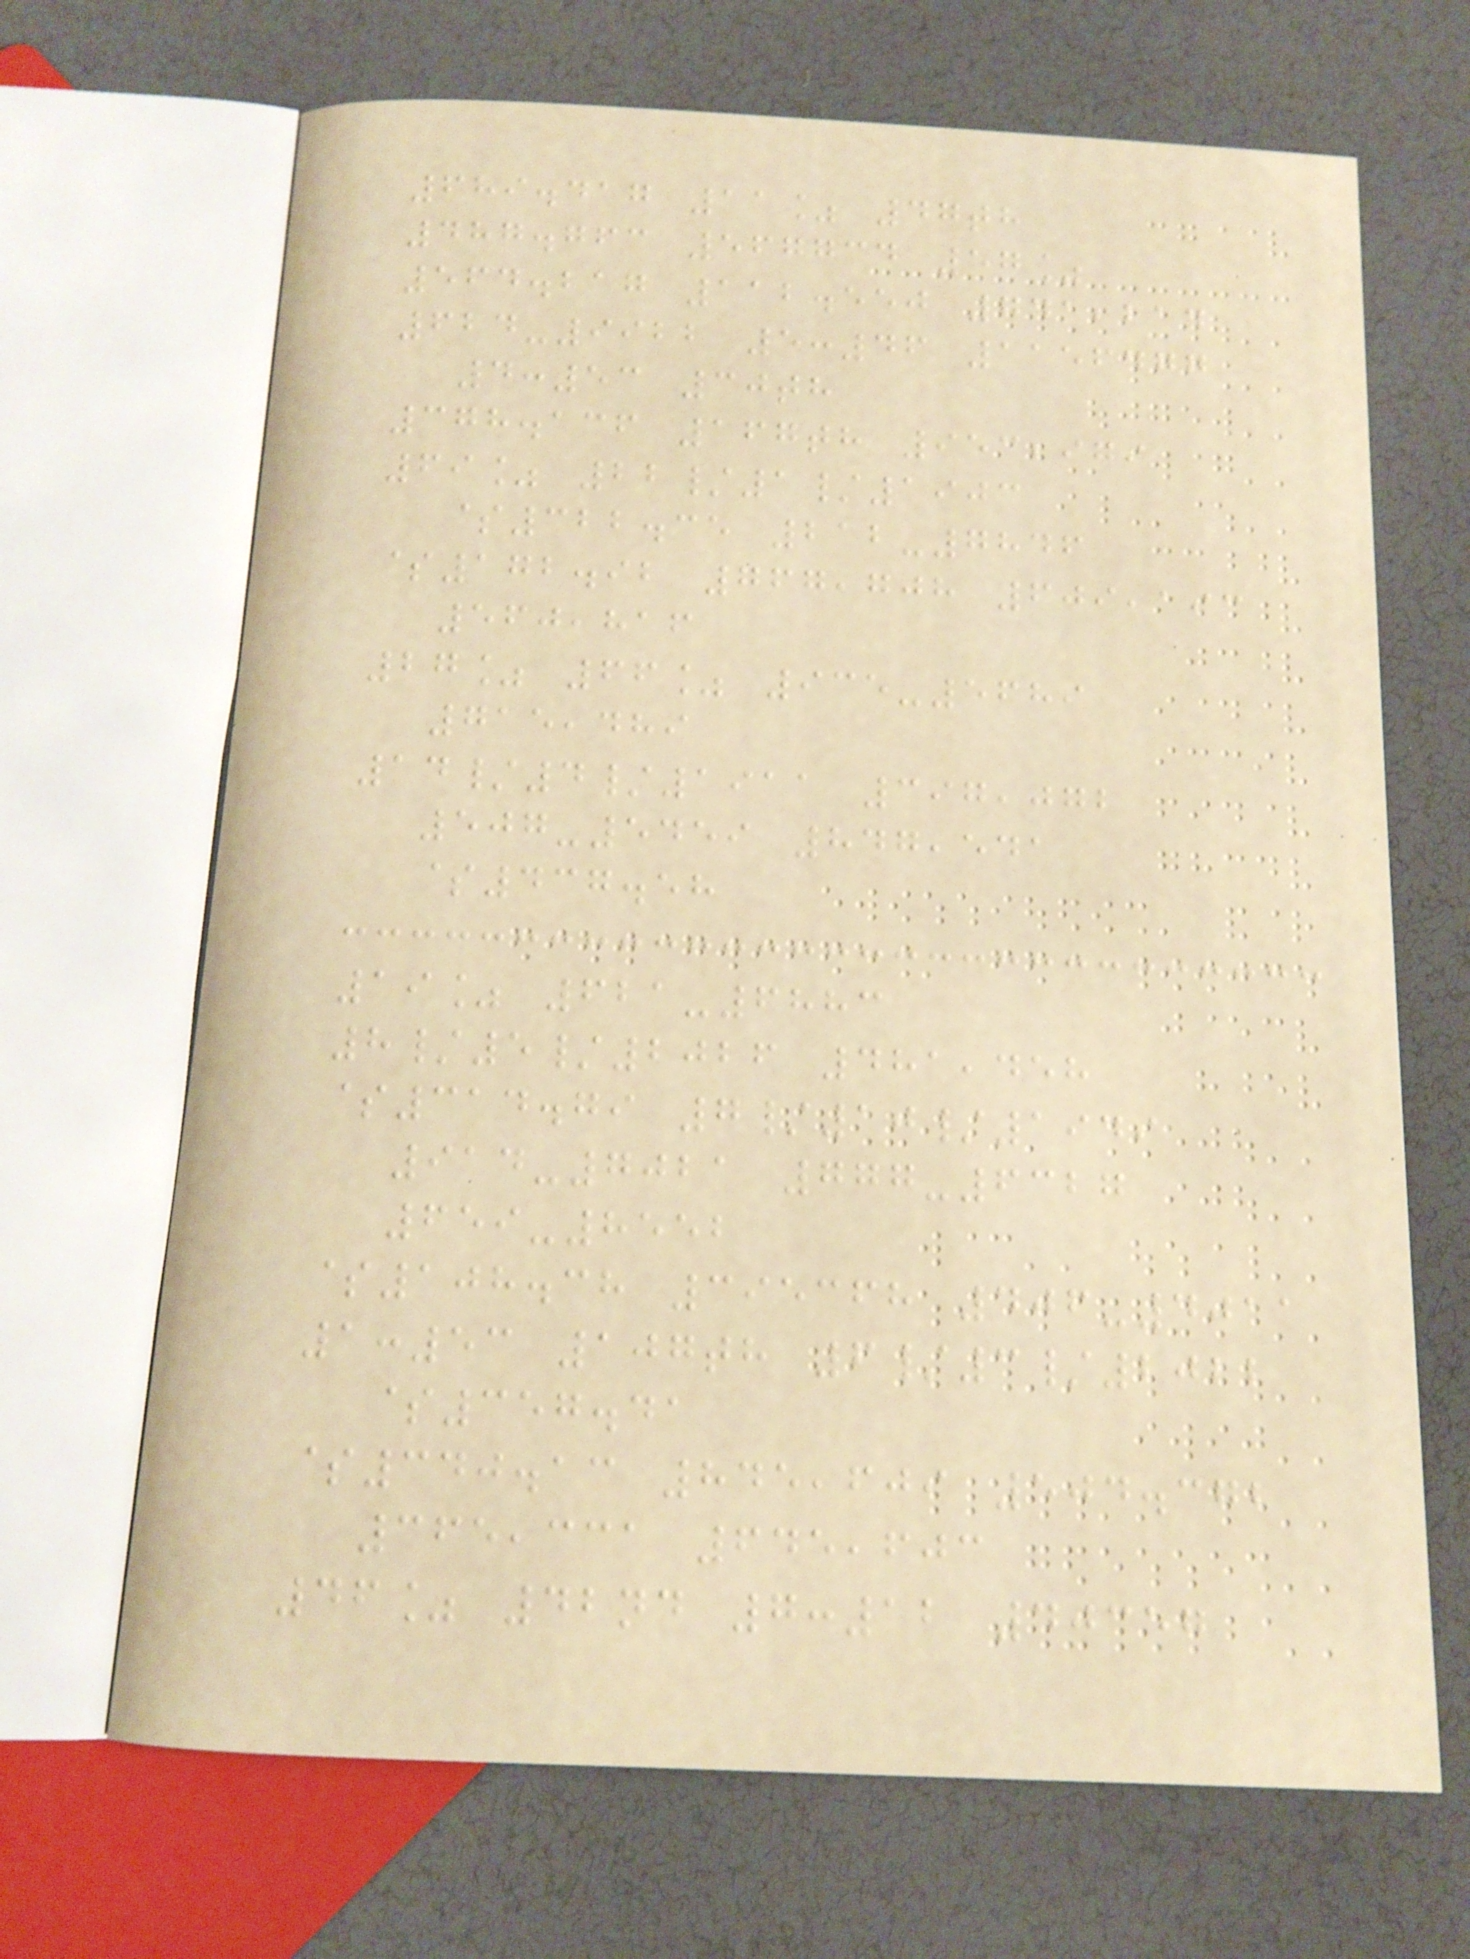689.417 11% 47th
487.763 567734 57%
564.217 112.550 741,214
624-9922 5:46 1156477
4:53 30th
378.136 167th 953,979
69% 22/1/1903
$322.35 212-7846
$172.92 767,708 609,193
560,816
27% 66% 935-5689
715,489
14/4/1911 397,072
507-5459 847,541
$437.58
19% 621-6883
8/5/2026 481,458
$314.79 7/10/1949
914-7021 777-6327
659-8552
$108.38 395368 406-4011
1:53 107th 6/3/2022
$357.41
$340.13 845,609 504.372
365,331 645,603
46% 42nd 7:12 40357
